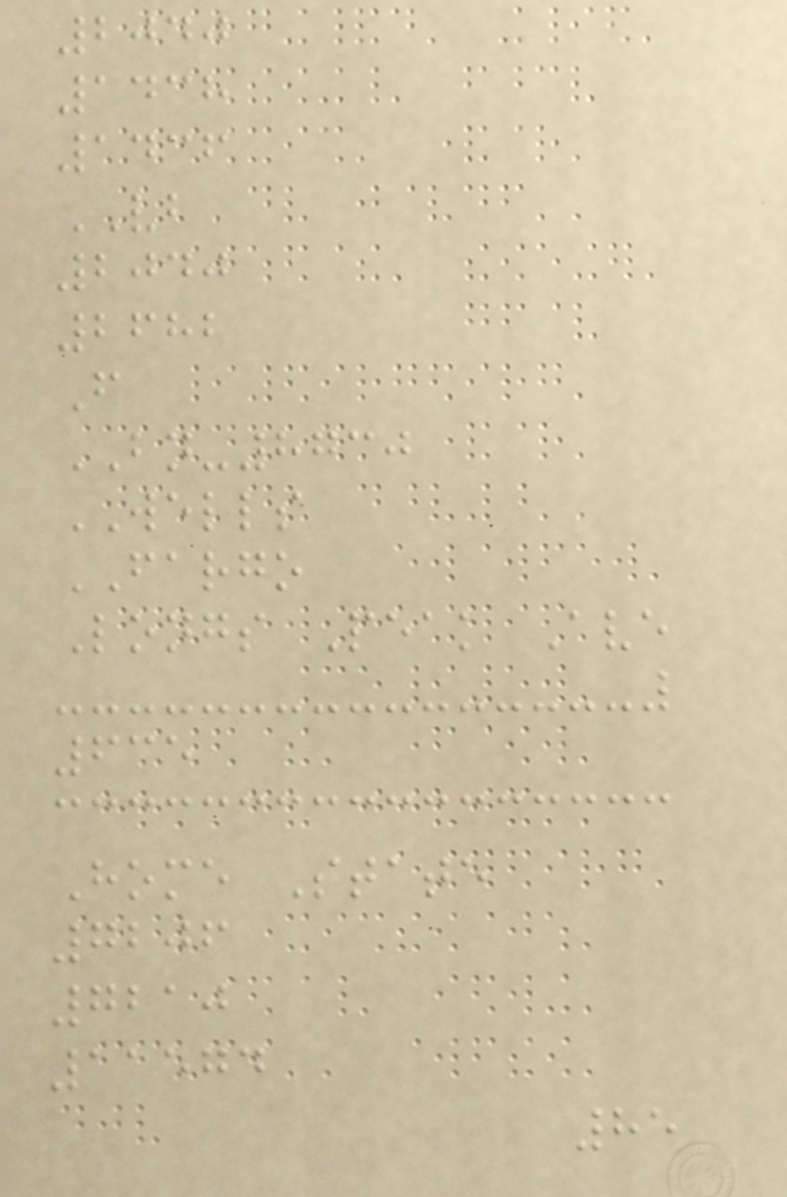2040
1438
1436
VB
2040
2682
F
BN-8730
WELLS
FARGO
Longs Peak Ave
635
Home State
7206
7210
11574
85
